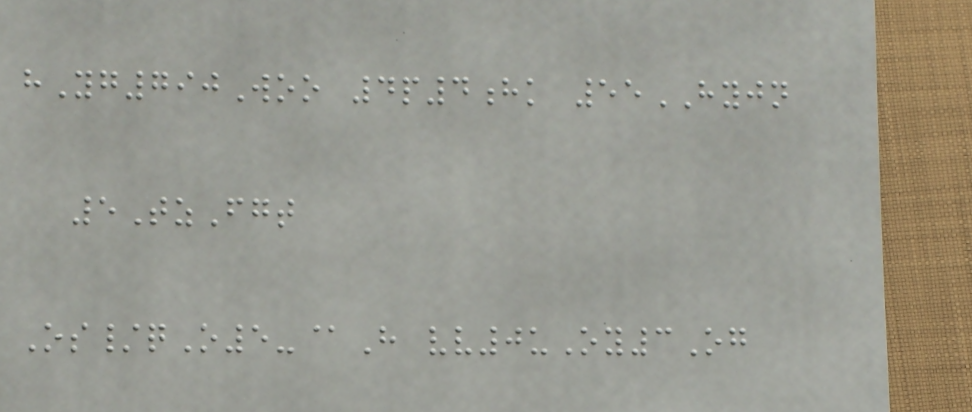hYg790Woo 4p4hk 55HYJN
5TzFgt
Os/qO5-@H vv0uOy3Og
